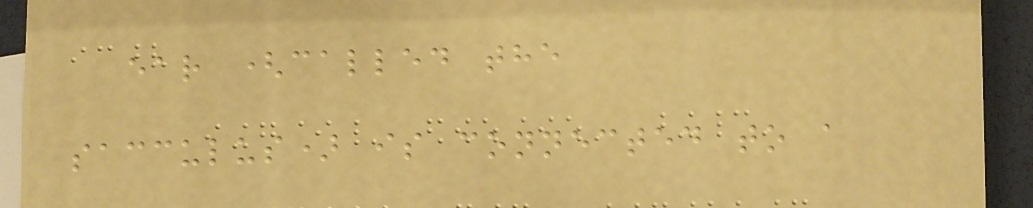ear (called the
sacculus) is connected to a
